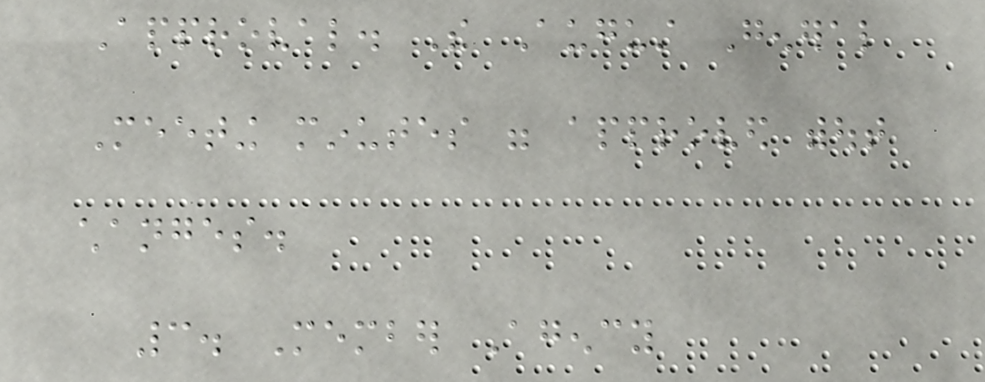Approval. The August General
Meeting minutes were approved without
changes.
3. Member Agency
